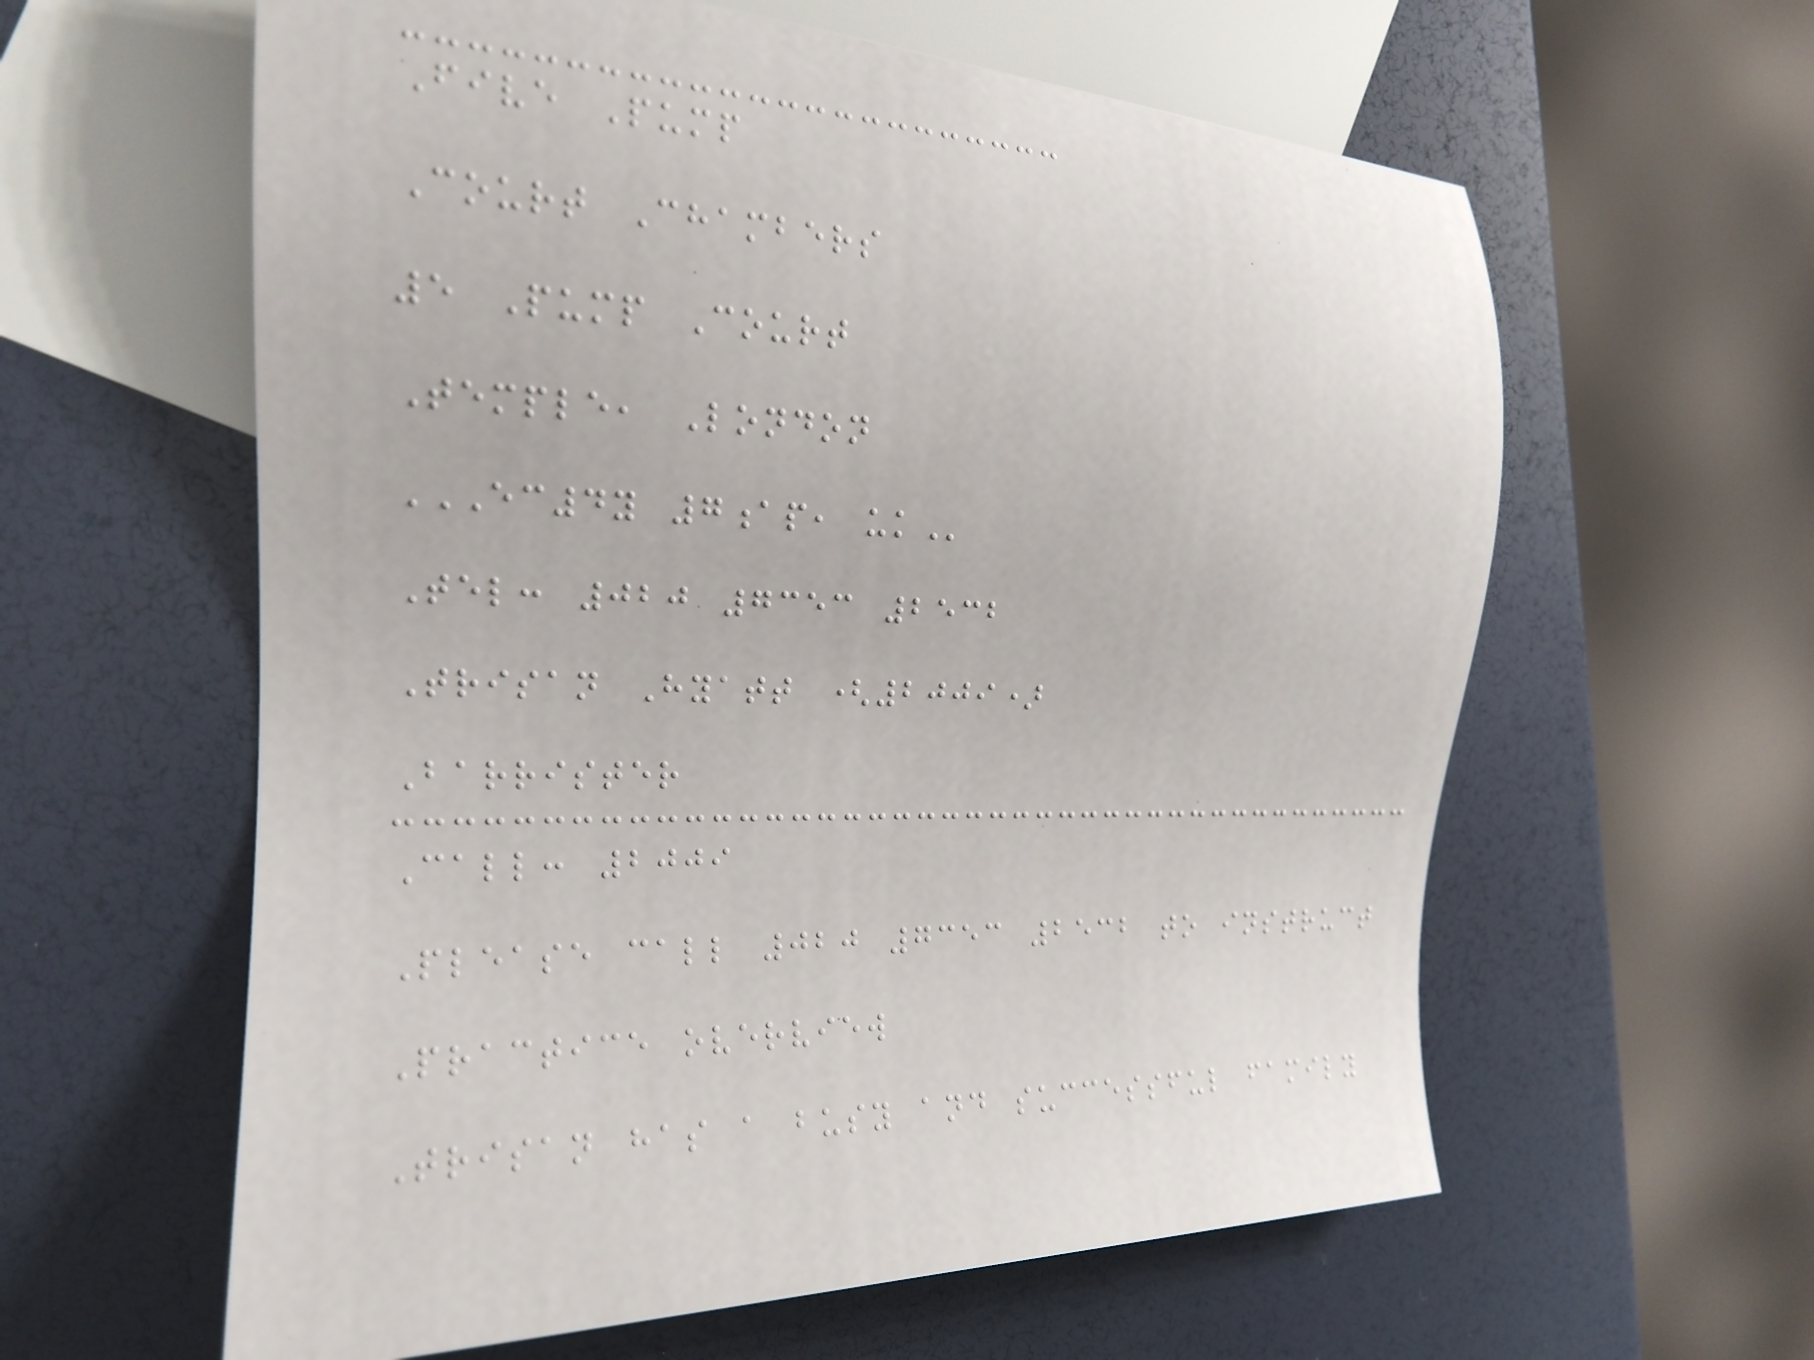Five Pump
Court Chambers
5 Pump Court
Temple, London
EC4Y 7AP, UK
Tel: 020 7353 2532
Trisan Hyatt (2009)
Barrister
Call: 2009
Please call 020 7353 2532 to instruct
Practice overview
Trisan has a busy and successful family
